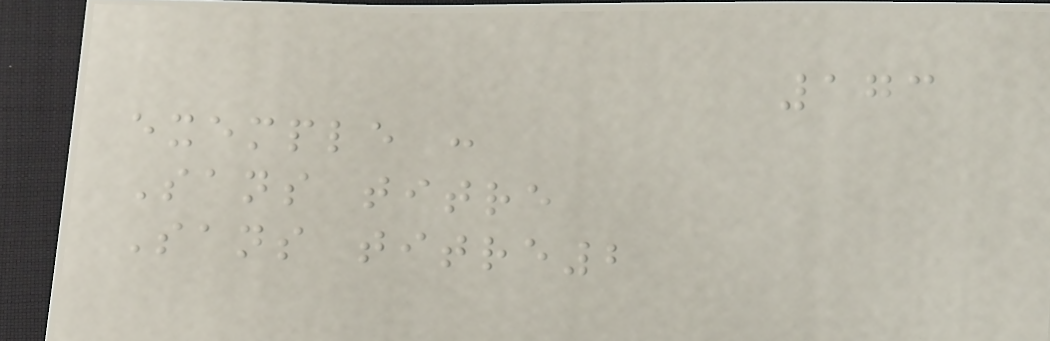173
exemple :
Sans titre
Sans titre2
